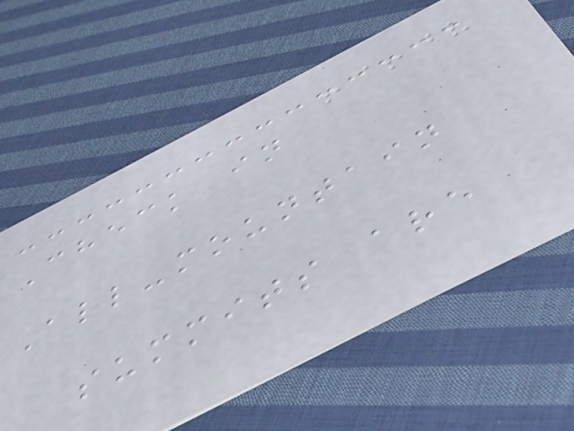Check in
All-mountain
summits are
